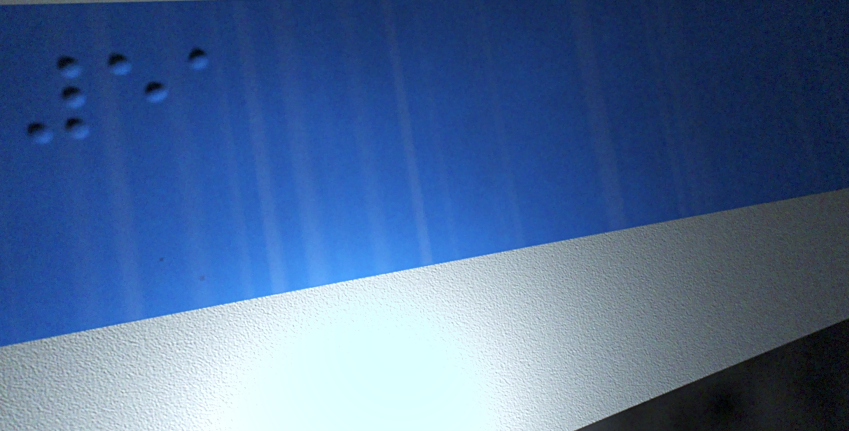51
